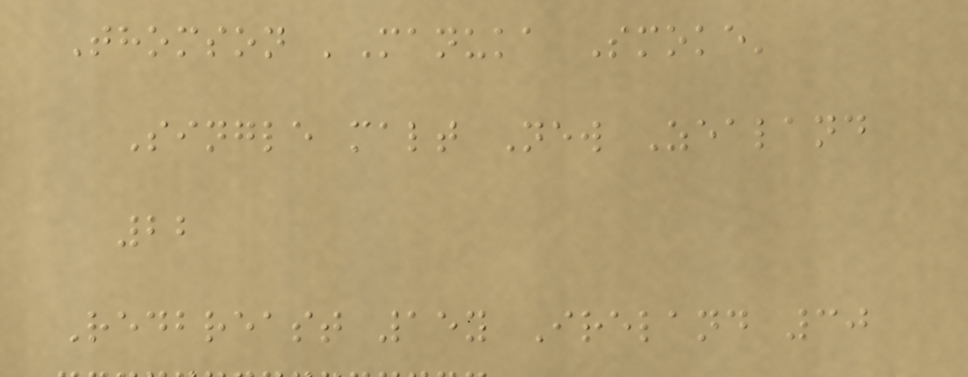Thomson 'Manuka Smoke'
Single malt New Zealand
22
Redbreast 15y Ireland 30
